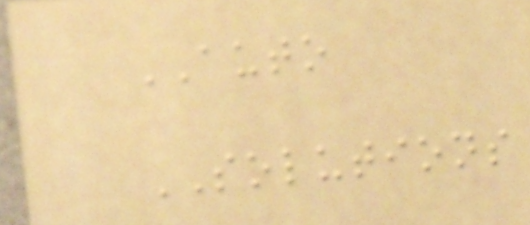AUTO
SOLUTIONS
